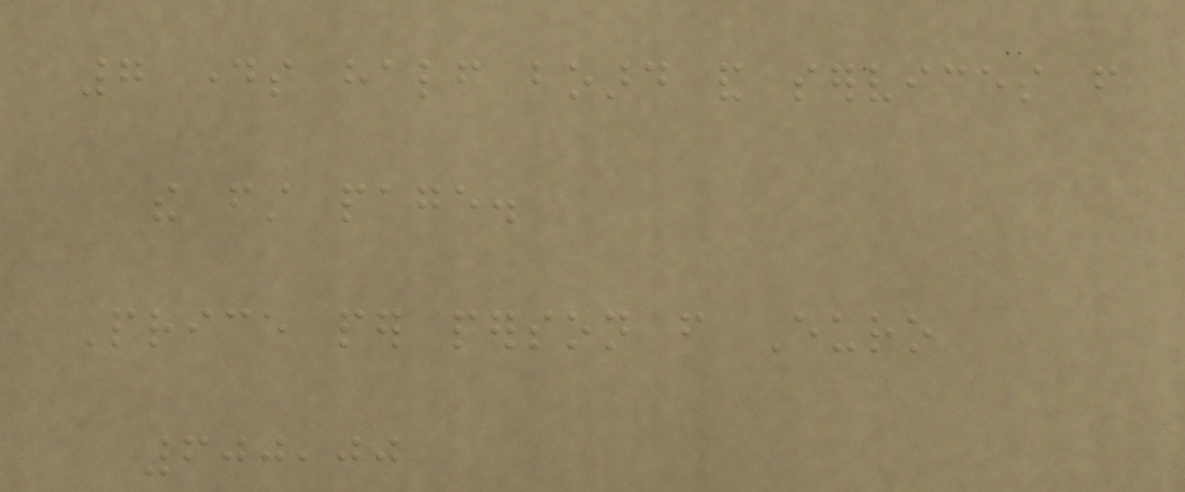7 days half board and services from
the first page.
Price per person from Euro
600,00
